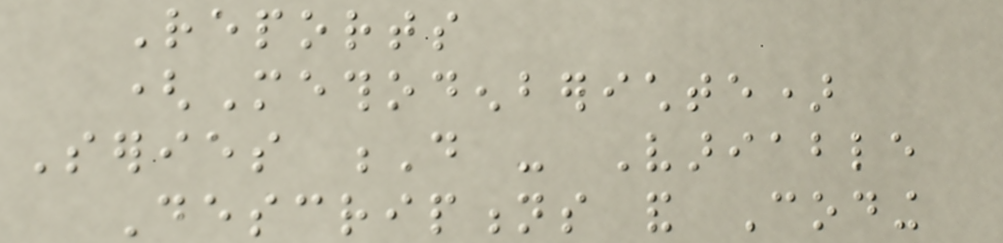Reports
(Methodenberichte)
Series D - Variable
Descriptions and Coding
